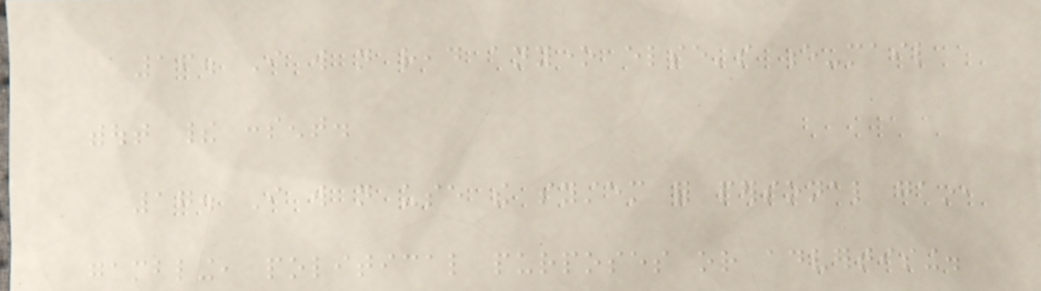16. I will not read anyone else's e-mail
without their consent.
17. I will not use the system for personal gain,
gambling, political purposes or advertising.
